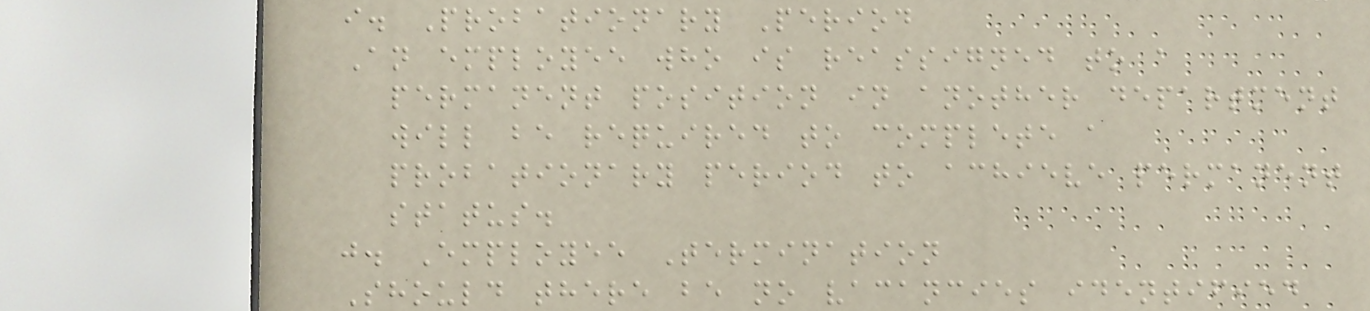i. Probationary Period
An employee who is reassigned to a
permanent position in another department
will be required to complete a
probationary period to achieve permanent
status.
j. Employee Termination
Should there be no vacancies identified
